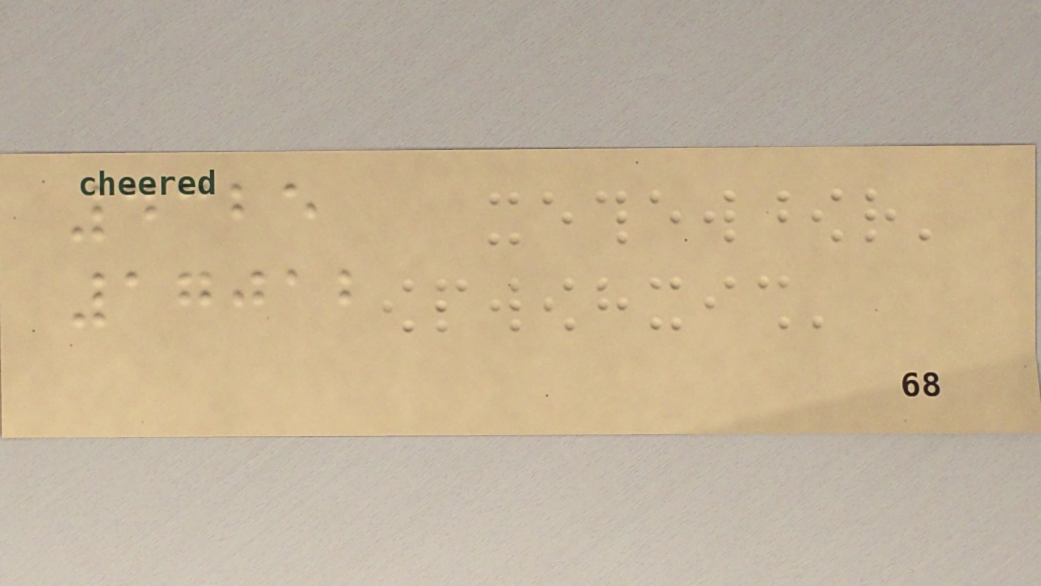4325
17012
